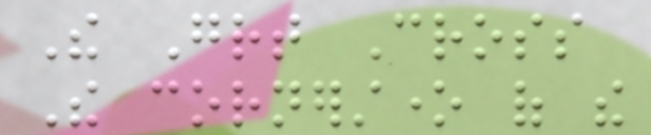The Great Cross
The cornerstone of the
